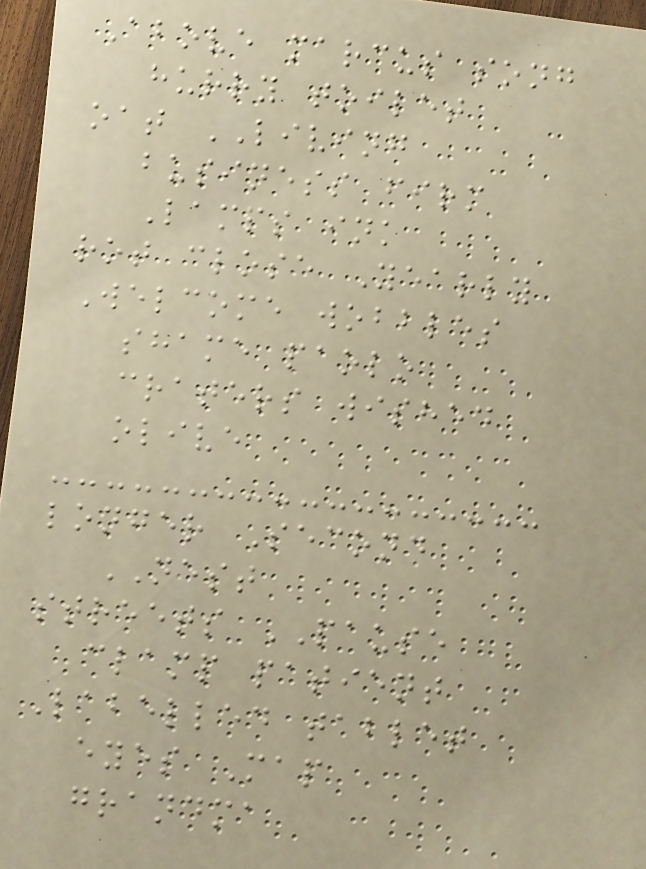Above marcus song
hurry toilet
oat LIVING
business firm
Lamps ink
rot close Yearly
Welcome wobbles
shame paolo
craters wished
olive
longer Second
NEST
streets PAUSE
clamp patient
Labelled tablet
eyes Map
grandma
